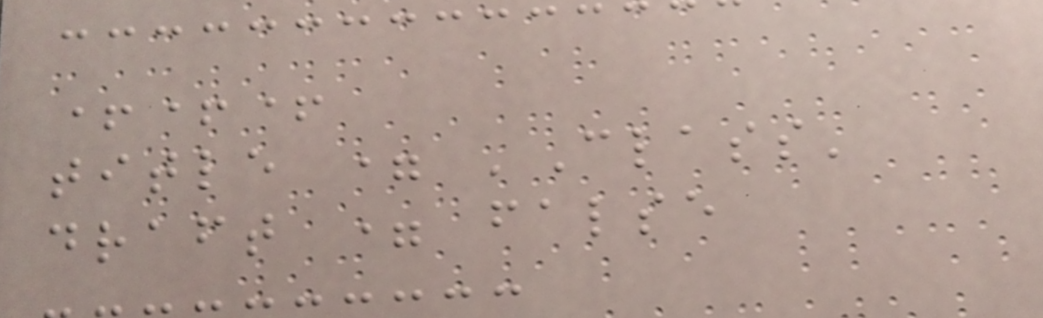+++
title = 'Class'
draft = false
